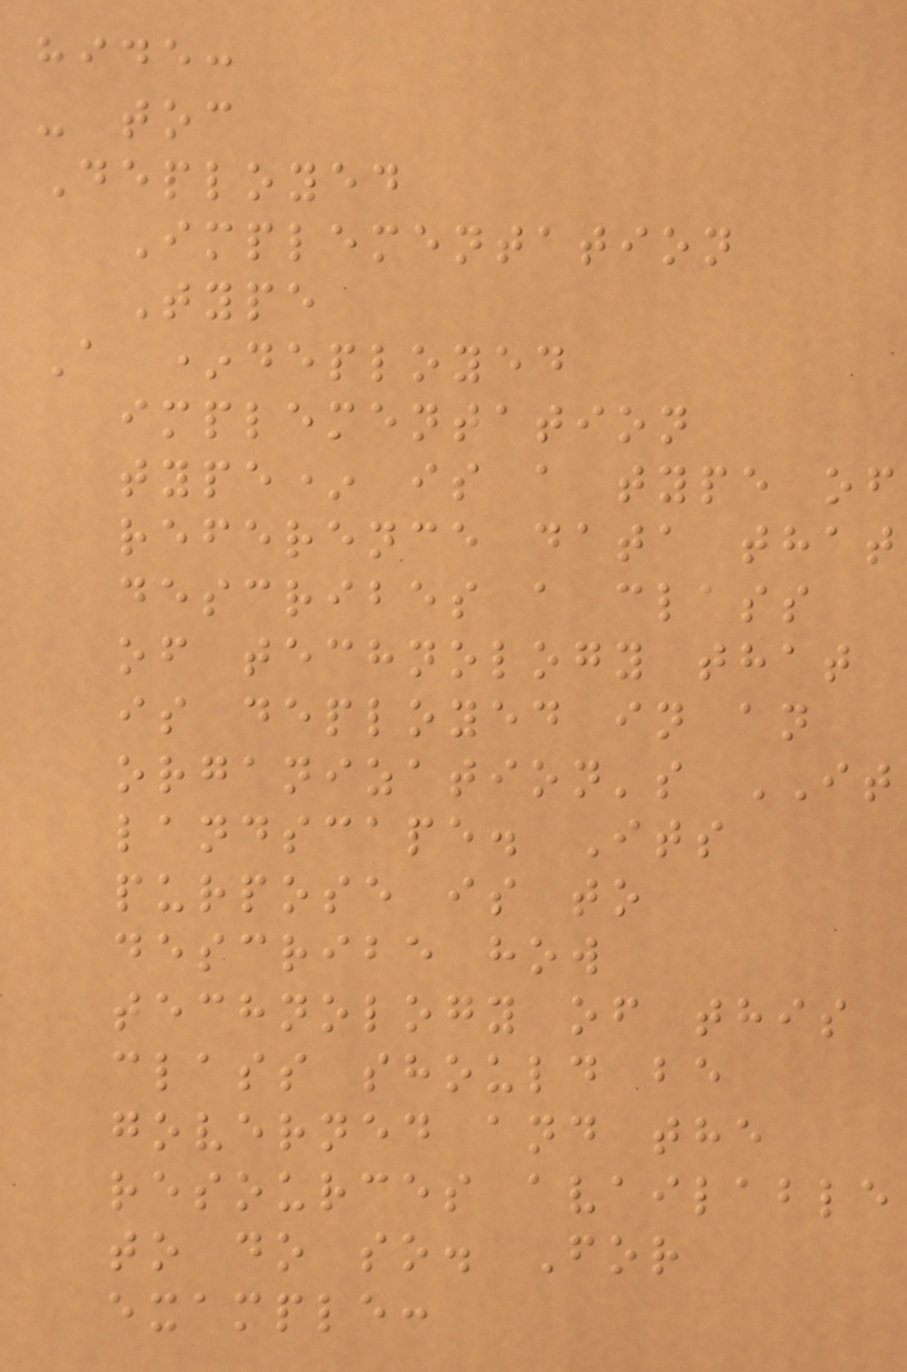hide:
- toc
Deployed
Implementation
Type
A *deployed
implementation
type* is a type of
reference data that
describes a class
of technology that
is deployed in an
organization's IT
landscape. Its
purpose is to
describe how
technology of this
class should be
governed and the
resources available
to do so. For
example:
